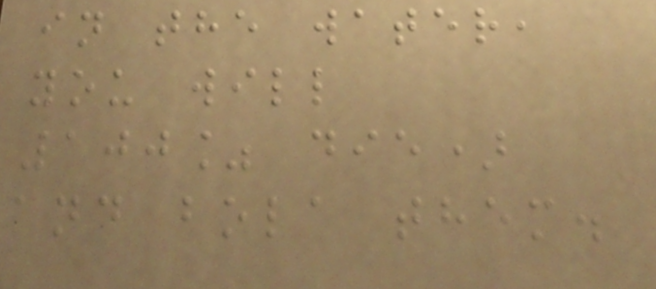in the water,
you will
100% die)
and bola them.
